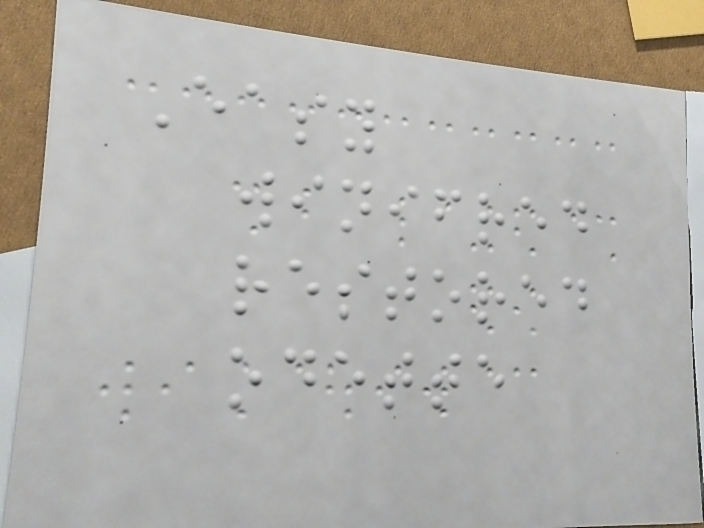Easy
winifred
restored
odette
